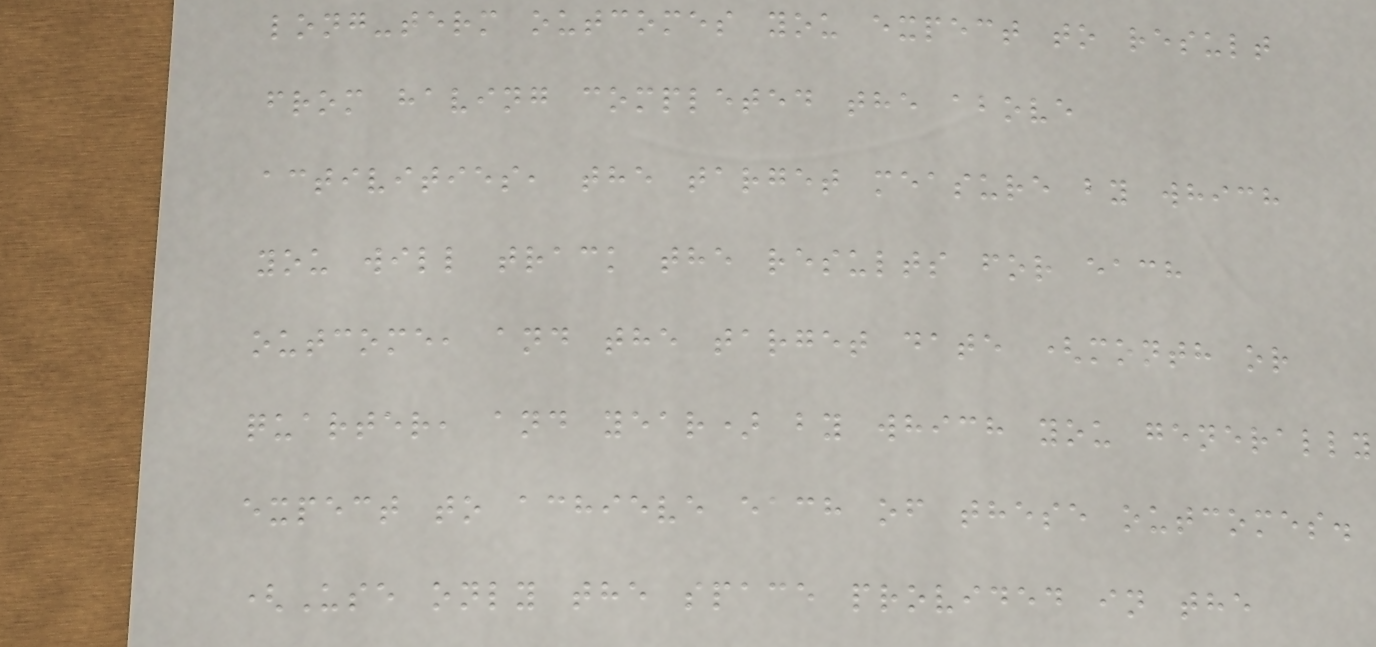long-term outcomes you expect to result
from having completed the above
activities, the target measure by which
you will track the results for each
outcome, and the target date (month or
quarter, and year) by which you generally
expect to achieve each of these outcomes.
(Use only the space provided in the
